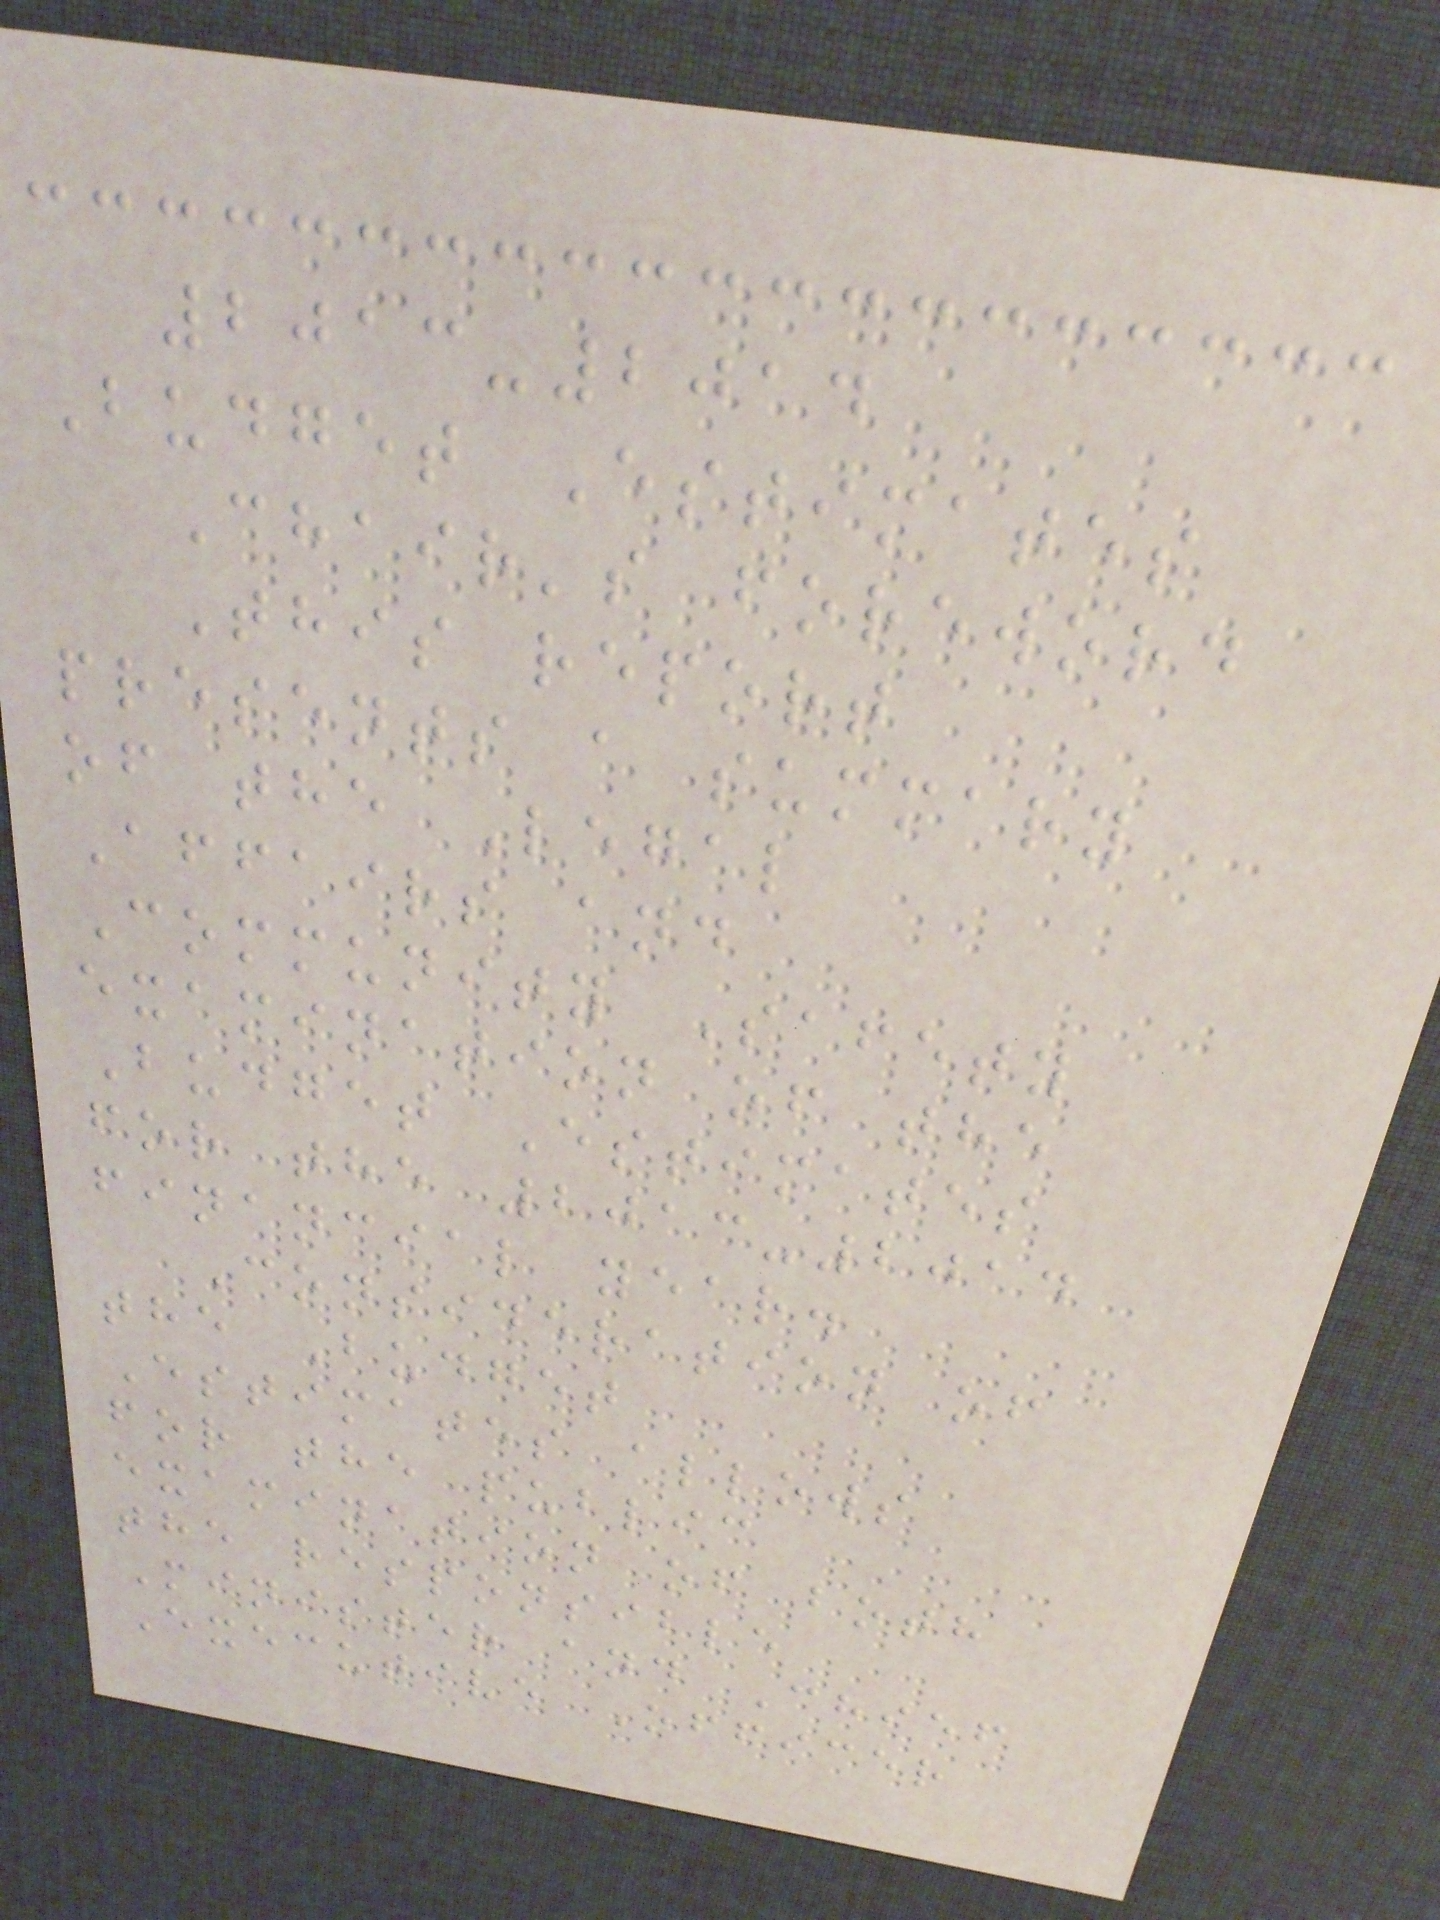2013-2014
Budget Estimates
Chair's foreword
This report
presents a summary
of the Legal
Affairs and
Community Safety
examination of the
Budget Estimates
for the 2013-2014
financial year.
Consideration of
the Budget
Estimates allows
for the public
examination of both
the responsible
Minister and Chief
Executive Officer
